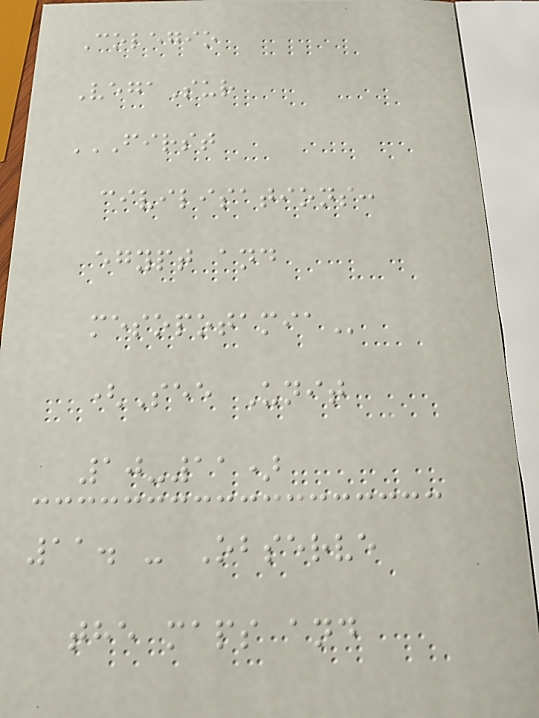Colegio
VegaSur
FIRST
CIVILISATIONS:
EGYPT AND
MESOPOTAMIA
(See Unit
10-11)
11. - Observe
the maps and
